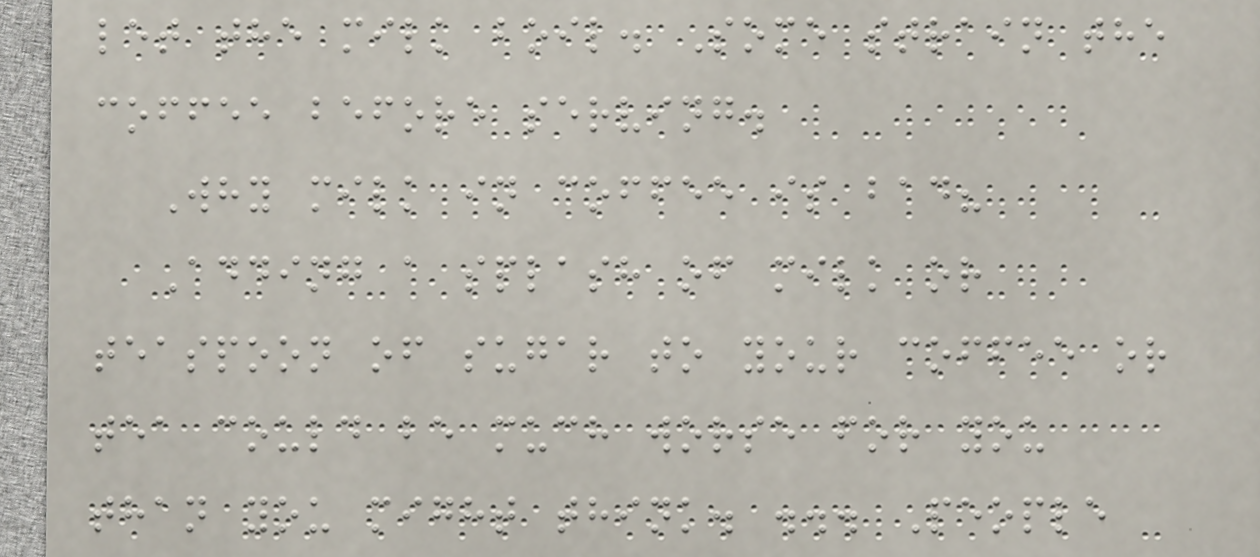let the milk boil. Some strain the
coffee before serving.
Why milk in coffee is bad?
Adding a splash of milk or
teaspoon of sugar to your coffee or
tea could be much worse for you
than you might think. ... People
